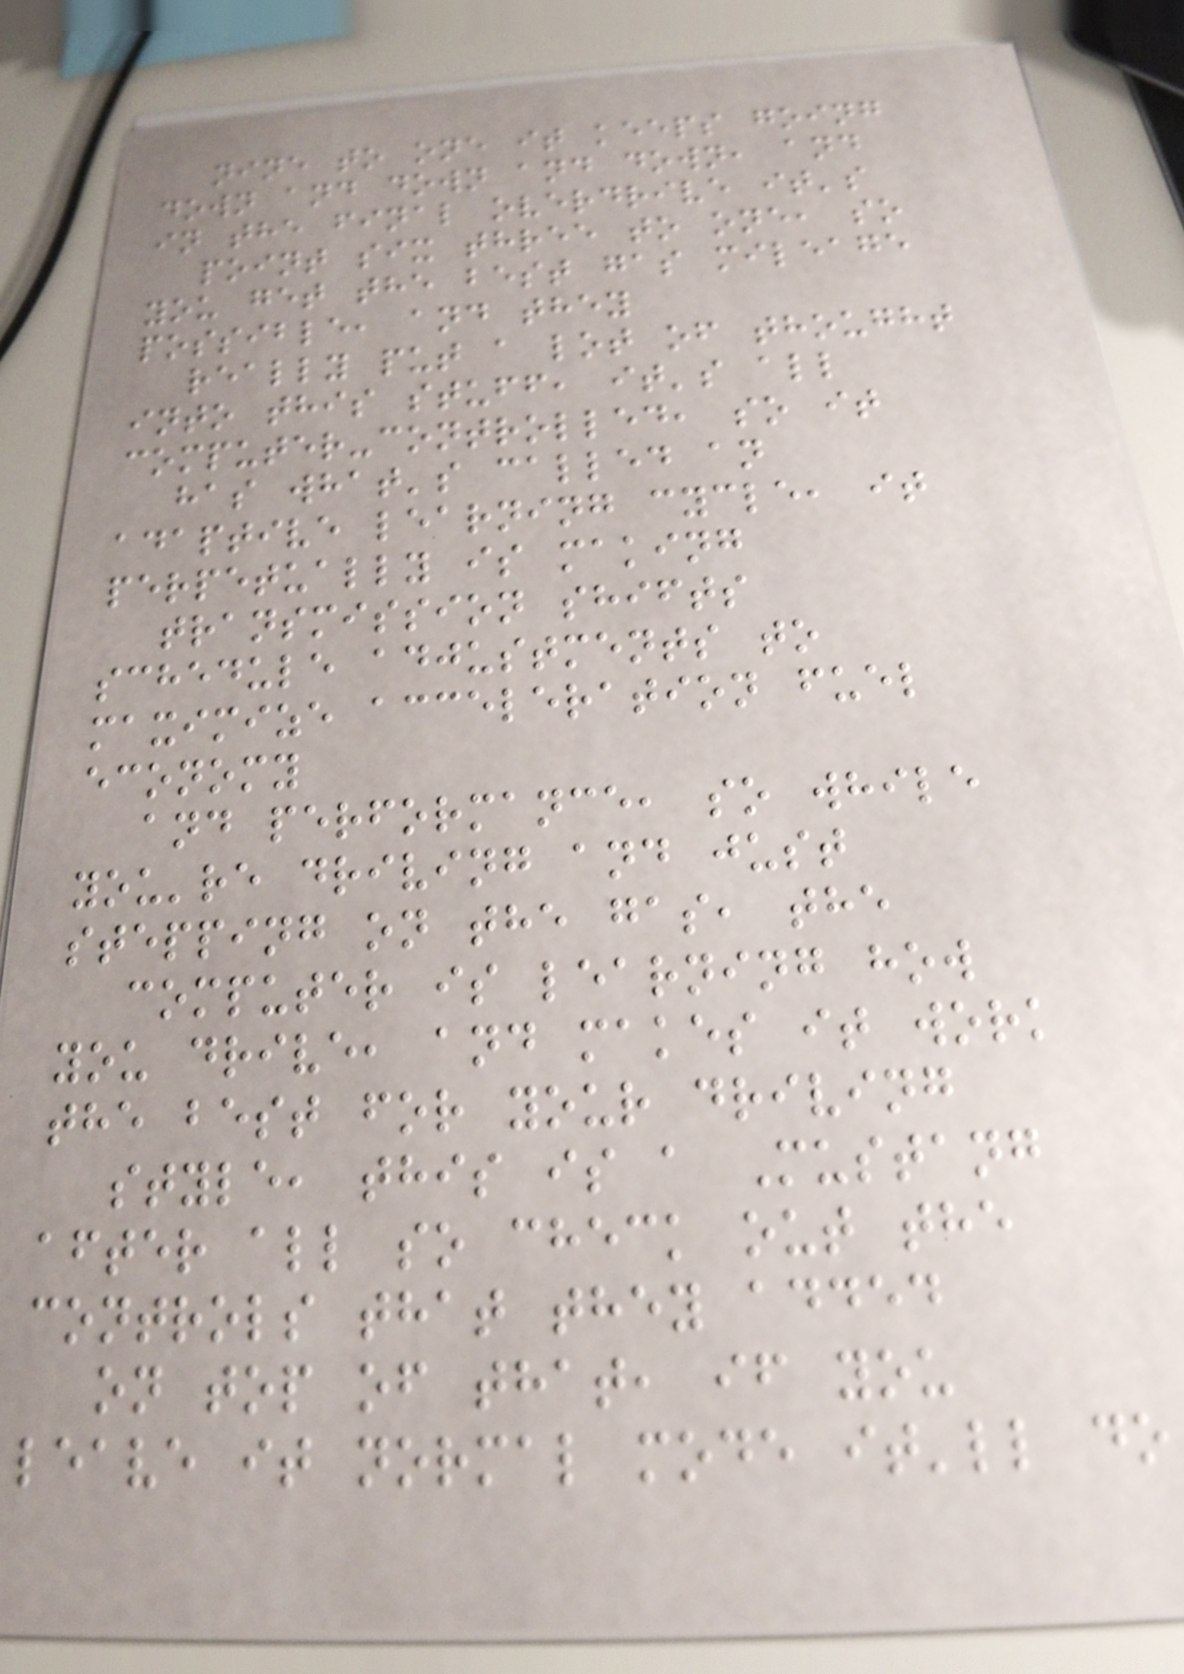nine to one it keeps going
down and down and down, and
in the final overdrive it's
point six three to one, so
you get the best gas mileage
possible, and they
really put a lot of thought
into this stuff, it's all
computer-controlled, so it
has what's called an
adaptive learning cycle, it
perpetually is making
transmission shifts
schedule adjustments to
maximize acceleration fuel
economy
and performance, so while
you're driving and just
stepping on the gas, the
computer is learning how
you drive, and makes it work
the best for your driving
style, this is a Mustang
after all so check out the
controls that they added
on top of that, if you
leave it normal mode it'll do
